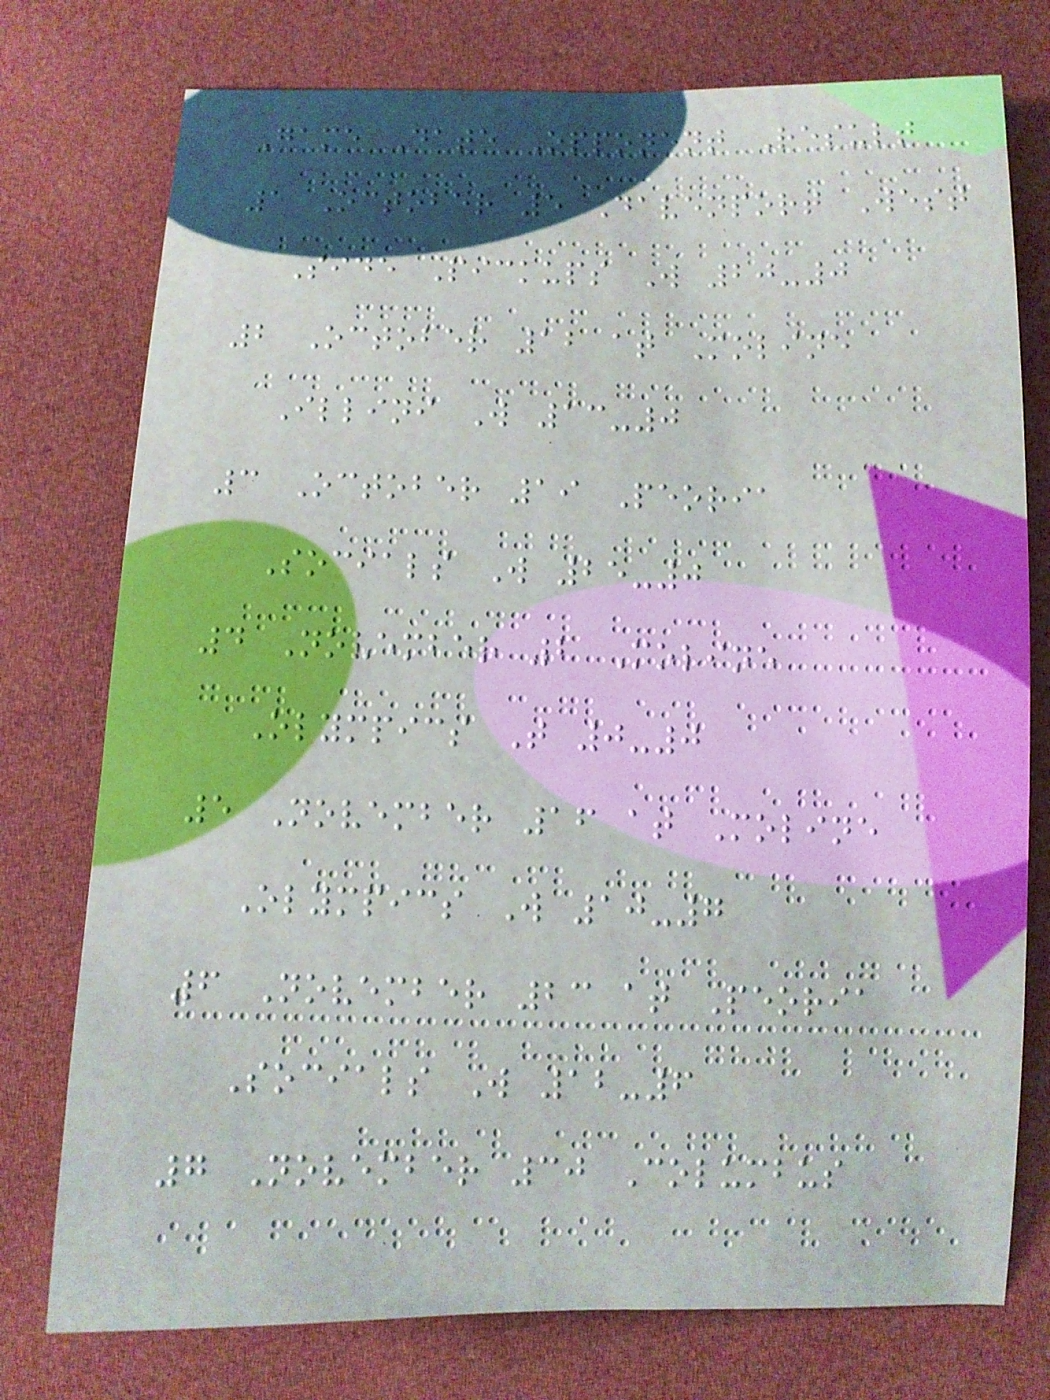Game Date Opponent Result
1 October 5 Davenport West
Side Pickups W 20-0
2 October 12 at Moline
Illini W 13-0
3 October 19 Peoria
Socials W 25-0
4 November 2 Moline
Olympics T 0-0
5 November 16 at Moline
Olympics W 10-7
6 November 23 at Peoria
Socials W 12-6
7 November 30 Columbus
